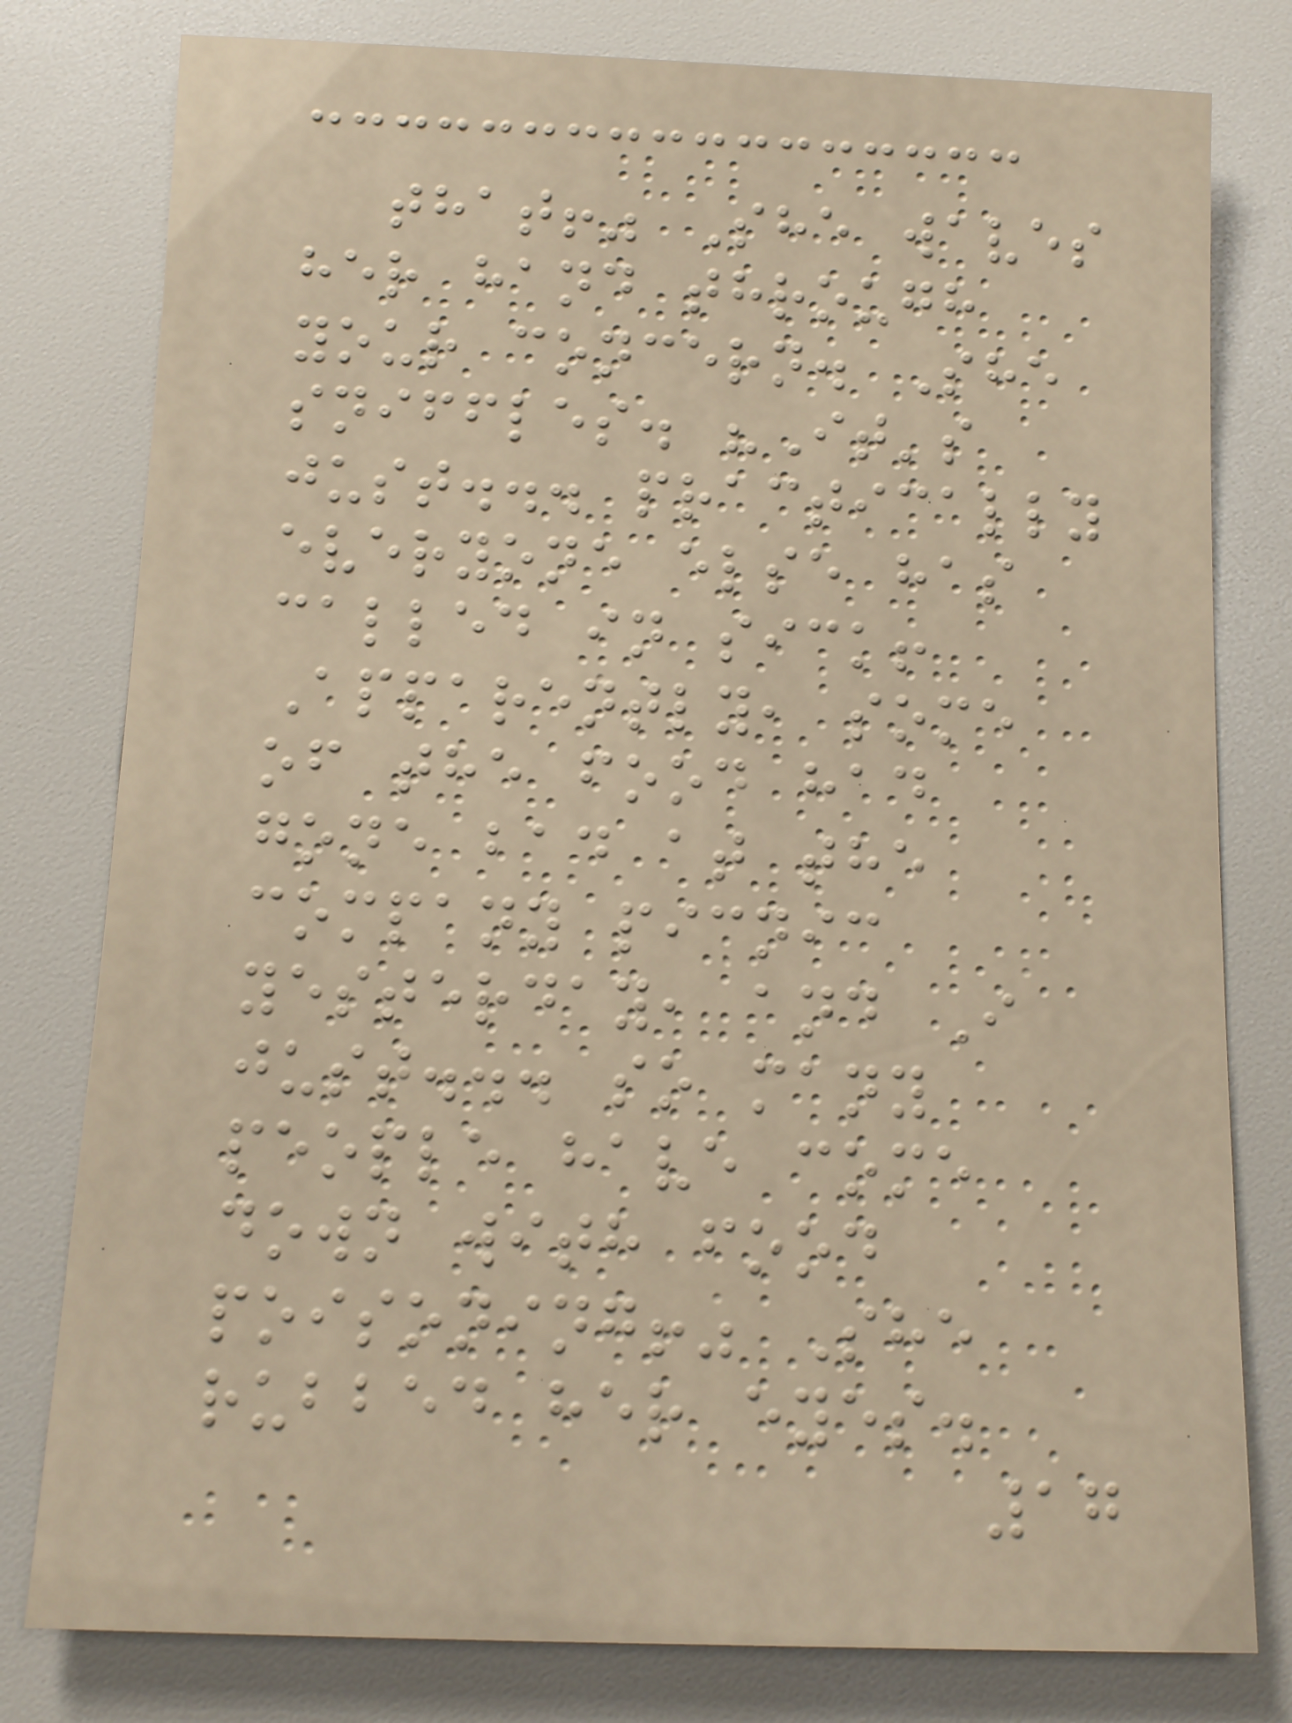that!" She waves
her hand through
your concern. She
sniffles. "It's
just... practically
everyone else has
called in sick!
Apparently, some
of the food had
gone bad at the
company picnic
yesterday, and I
just... so many
people have come
down with food
poisoning!" She
rubbed her eyes.
17
